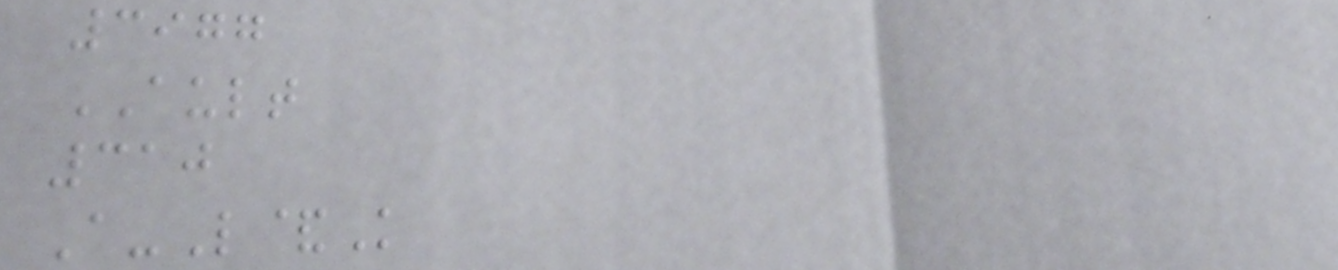3977
AULT
310
A-L&K
